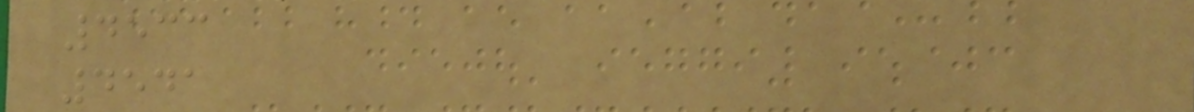4533
4541
